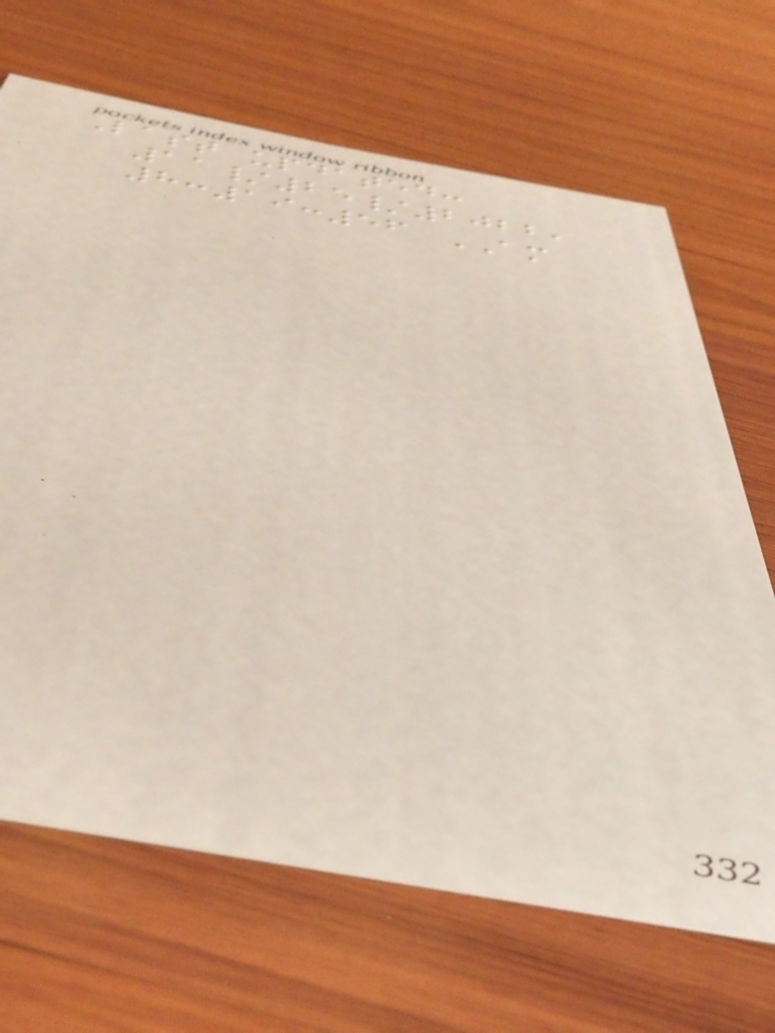Last updated:
11/25/2022,
8:19:56 AM
